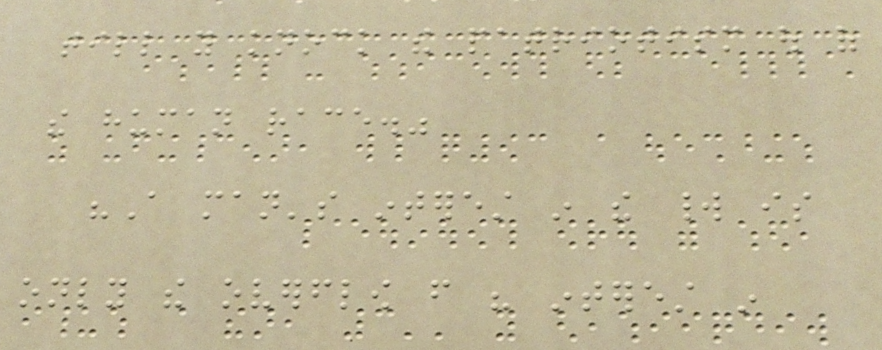till you knock the patriotism out of
the human race."
"A man's interest in the world is
only the overflow from his interest in
